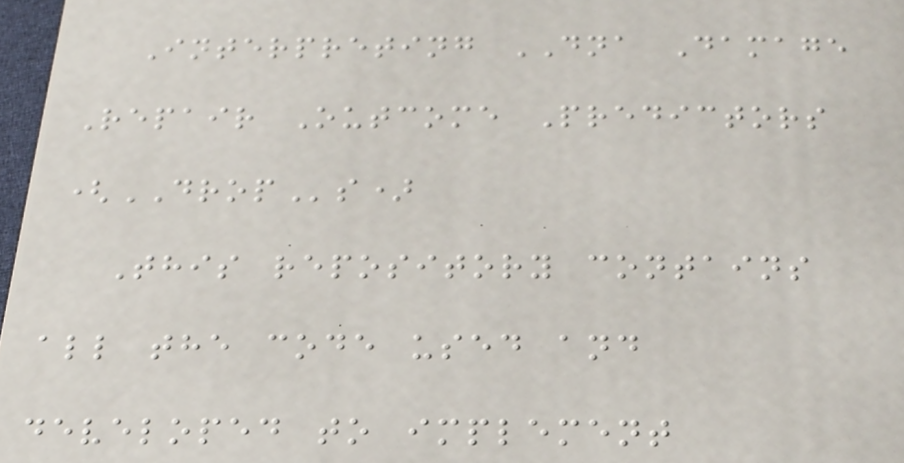Interpreting DNA Damage
Repair Outcome Predictors
(DROPs)
This repository contains
all the code used and
developed to implement
